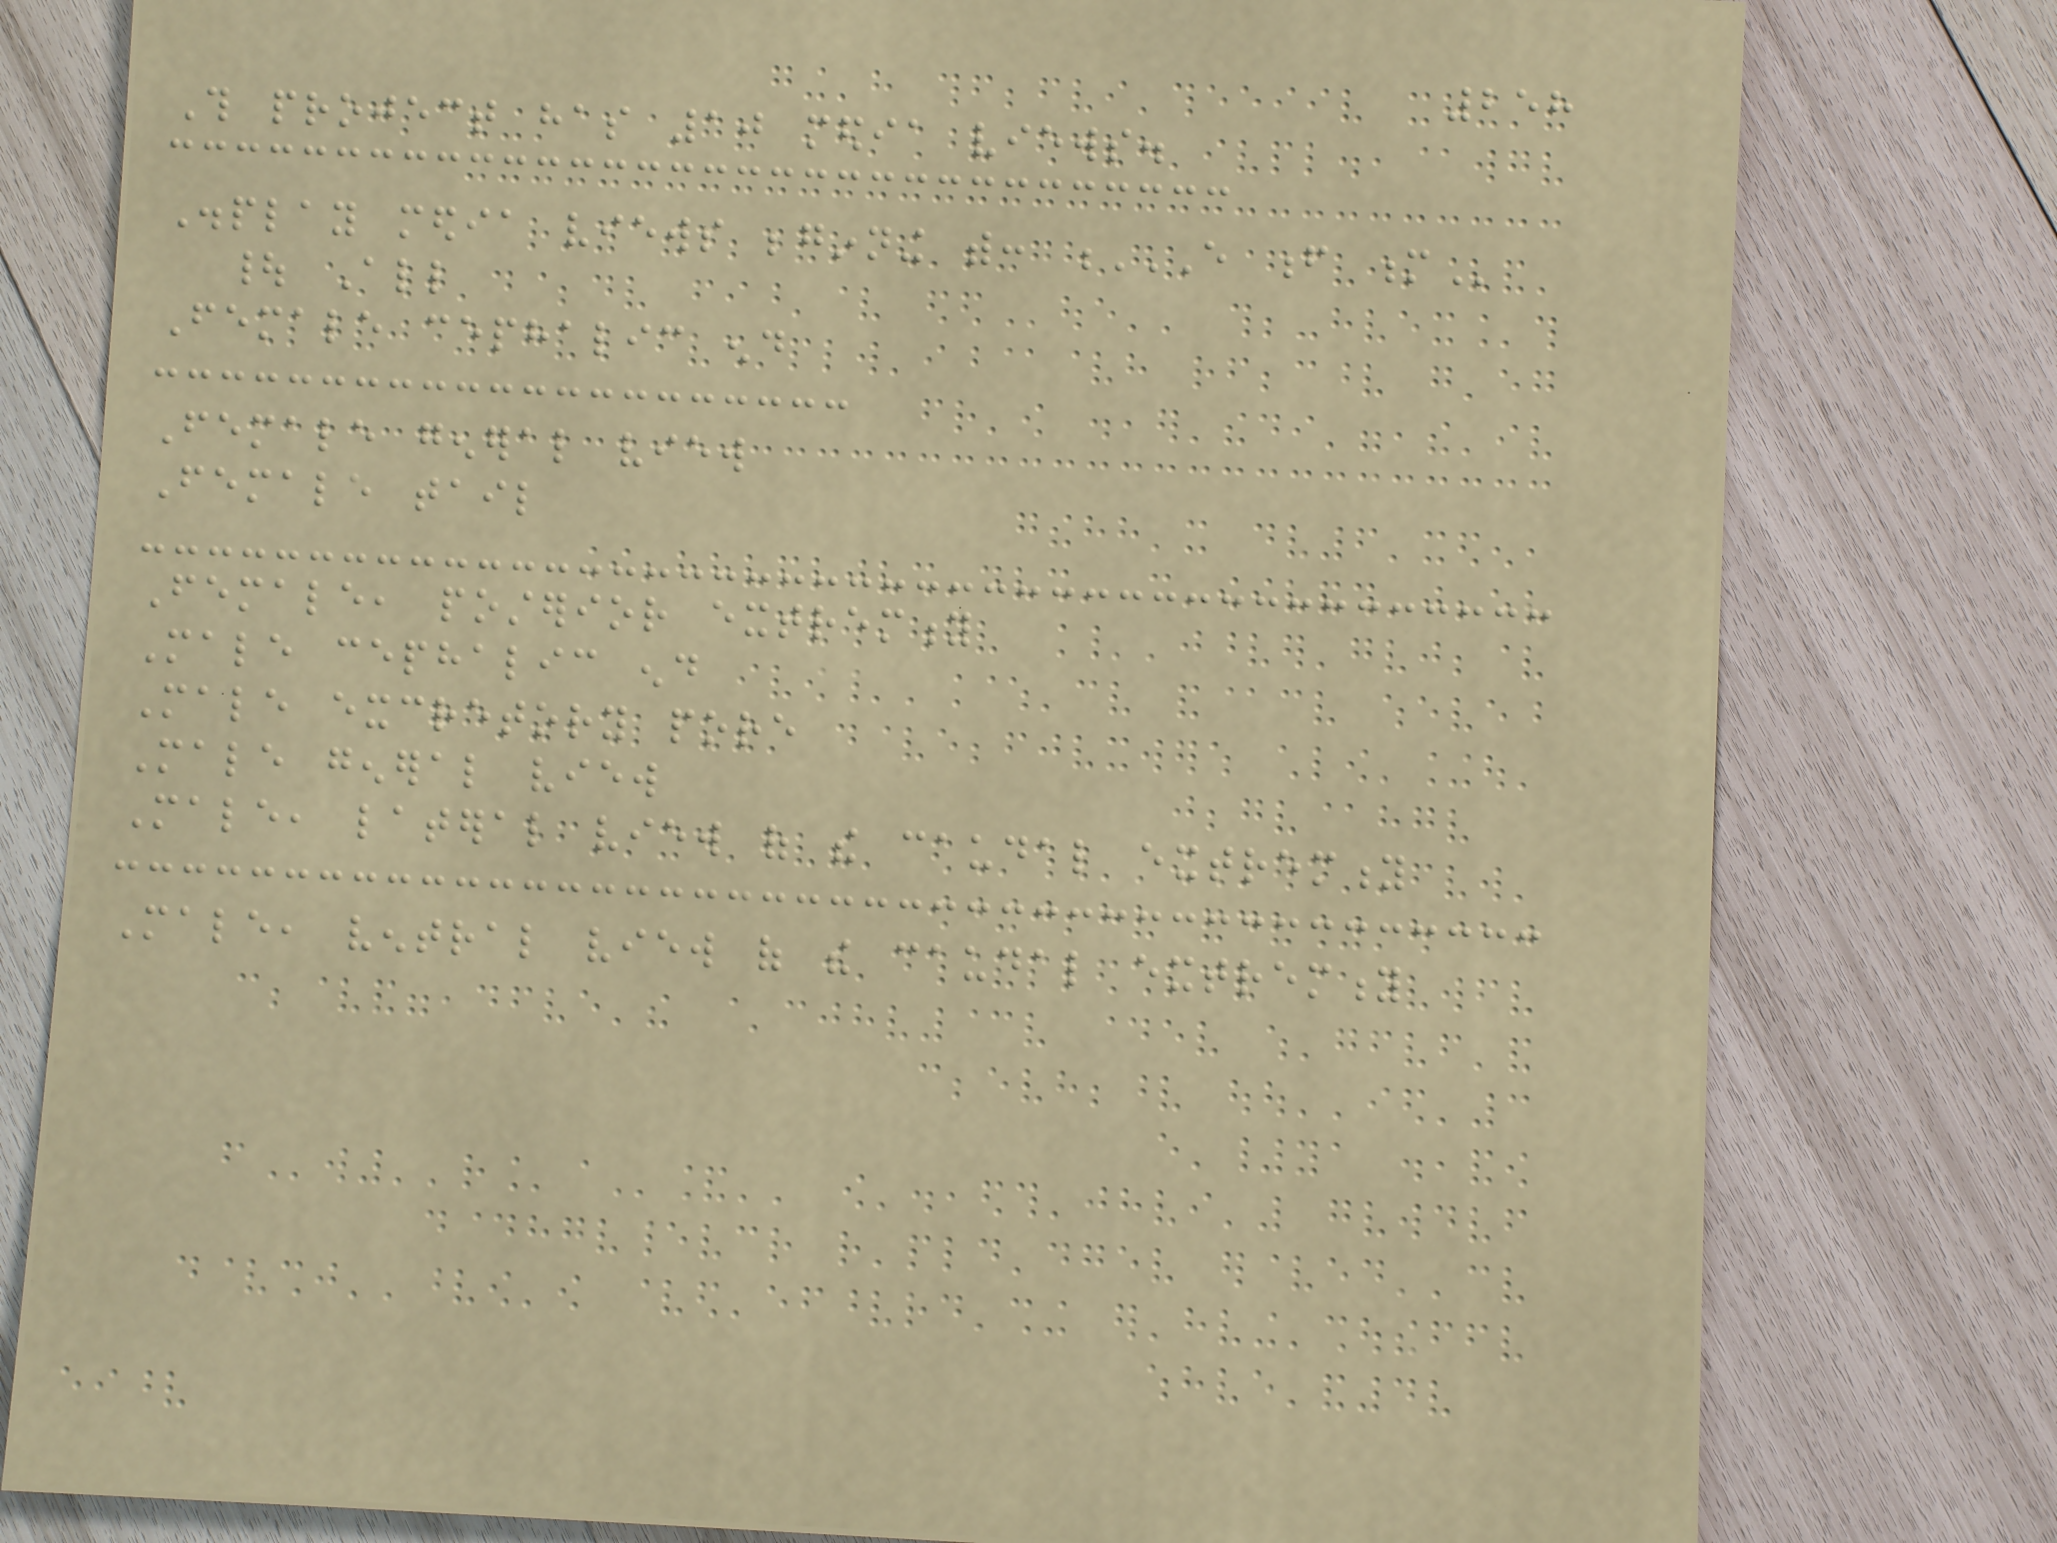258
This project has 10 media views.
Display media views beginning with: E F M
| All
Female cephalic end
Female general view
Female tail
Female, posterior extremity
Male cephalic end
Male excretory pore
Male general view
Male, lateral view of the caudal extremity
Male, ventral view of the caudal extremity
